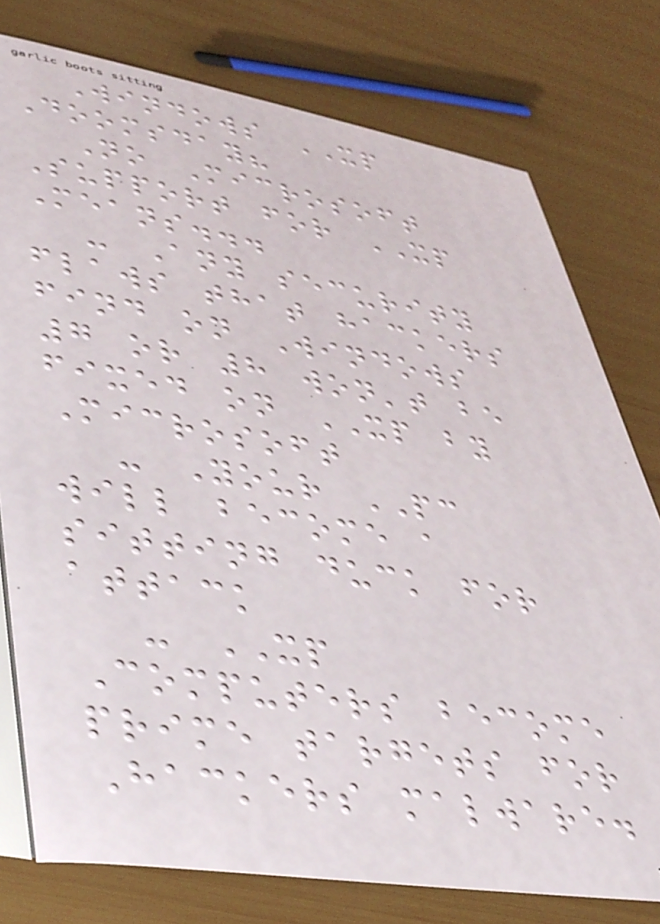Windows XP
Doomsday?
No Microsoft
Support for XP
Means...
- Any security
flaws that hackers
find on Windows
7 or 8 won't be
fixed on XP by
Microsoft
- Your PC
will become a
sitting duck for
attack
- XP
Computers become
prime targets for
Hackers malware.
